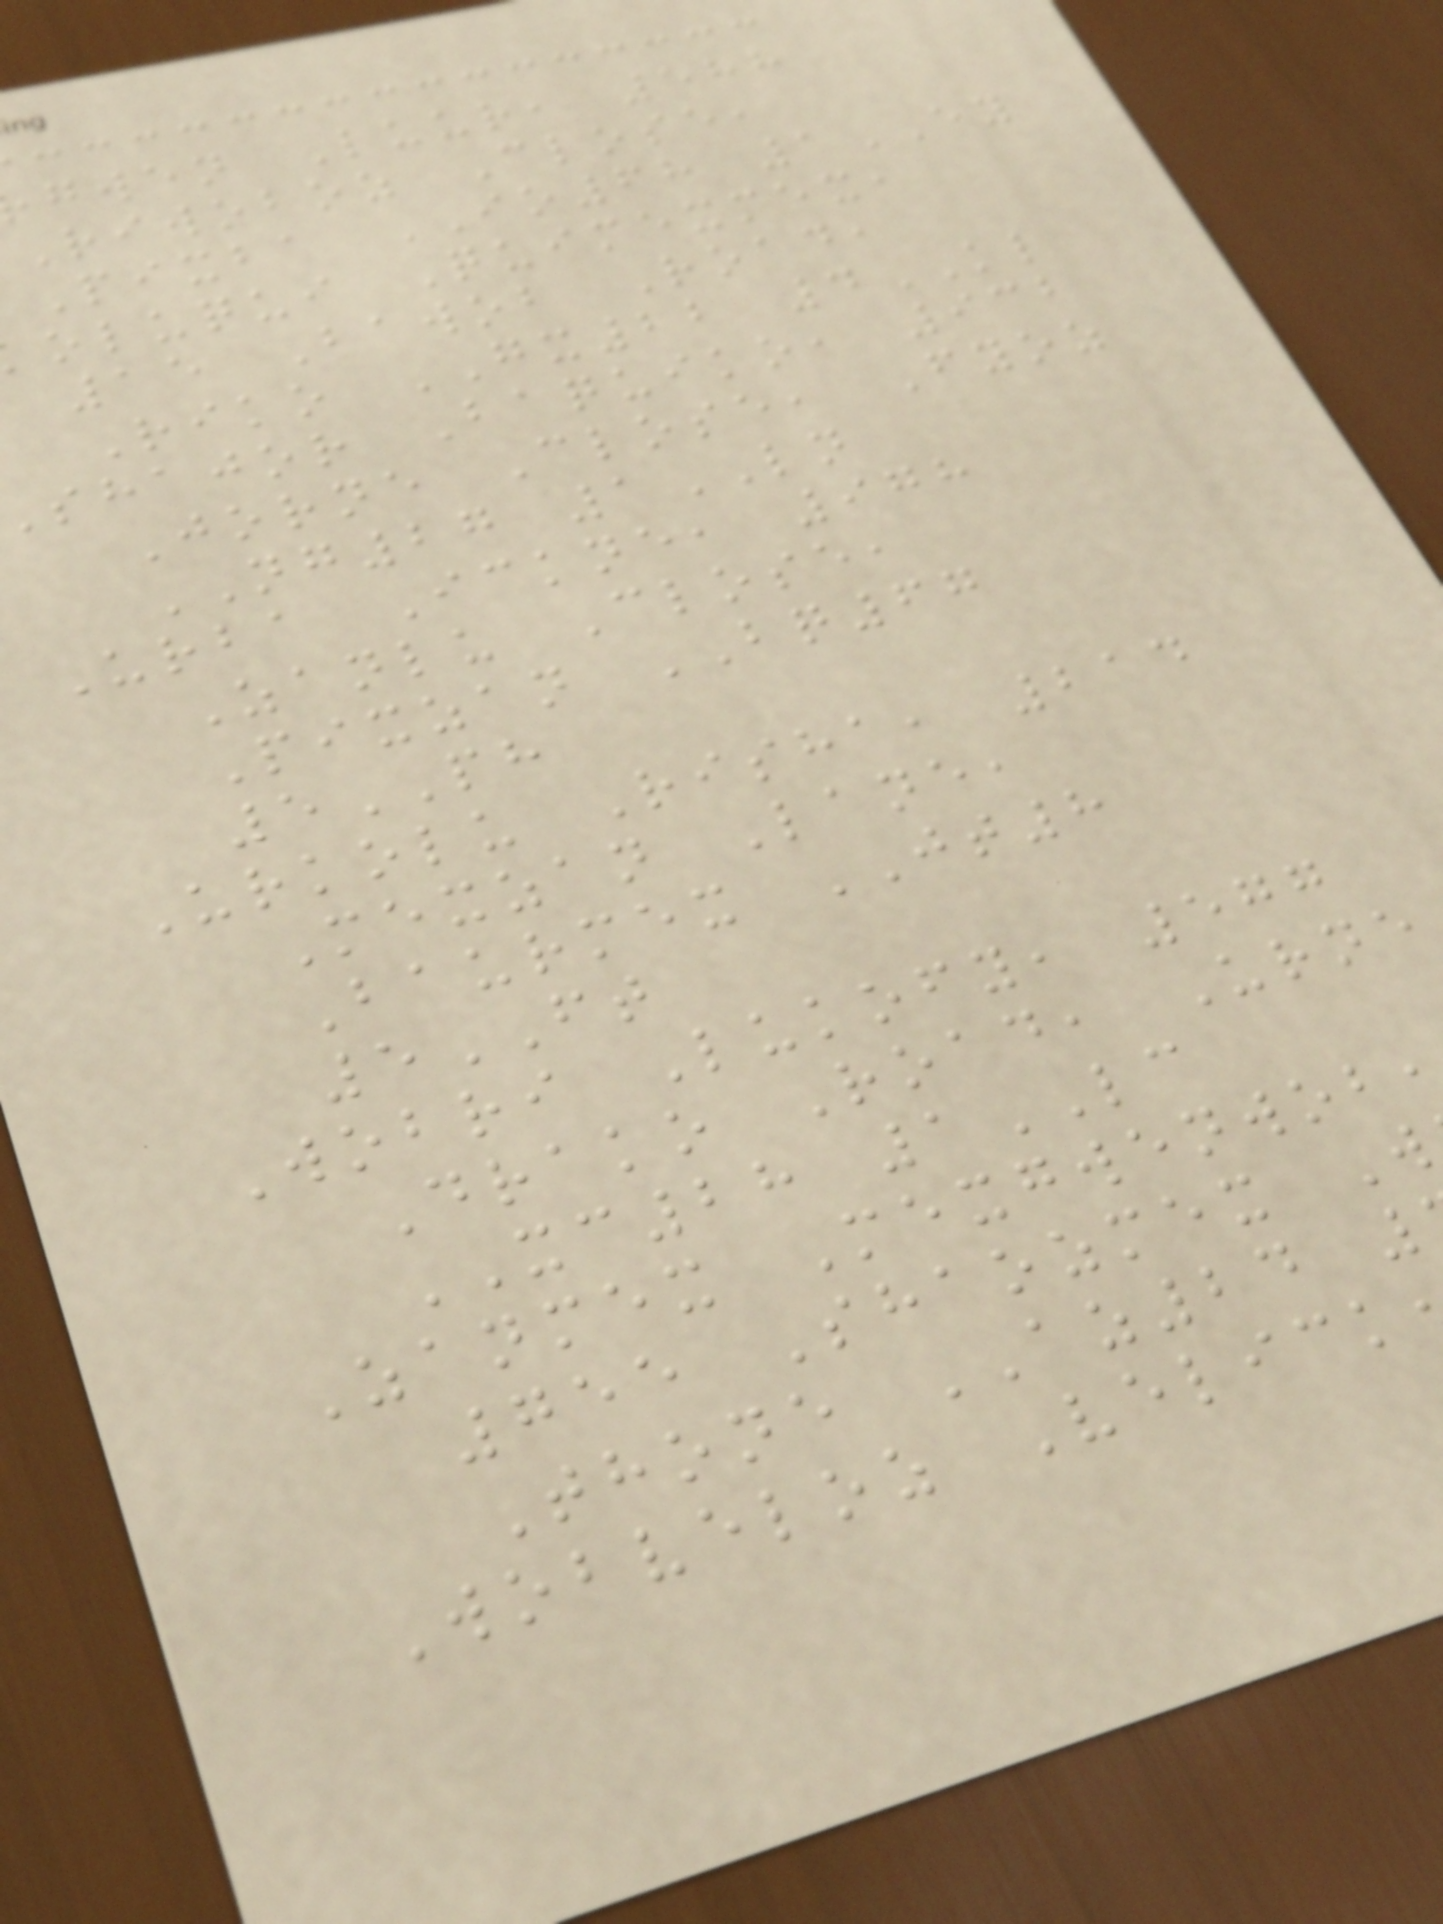gwen Luur, 588
Riwoboz Close,
Pixba IO68 1EY
oluqui Quimexmex,
15 Bawob Road,
Riko GX22 4KL
shajor Baquiko, 932
Jorne Close, Fyoz
NG27 1LN
Urba Ickne, 978
Zanlu Close,
Pixzan BQ67
5PH
Urkolu Risha, 214
Mexzan Lane,
Baurmex JT8
5FT
Wobri Lukofy, 577
Drako Road, Urne
XC28 1LC
Zanmex Mexgwenwob
755 Shaozmex W
Thone AZ24
Wobveloz Velick
